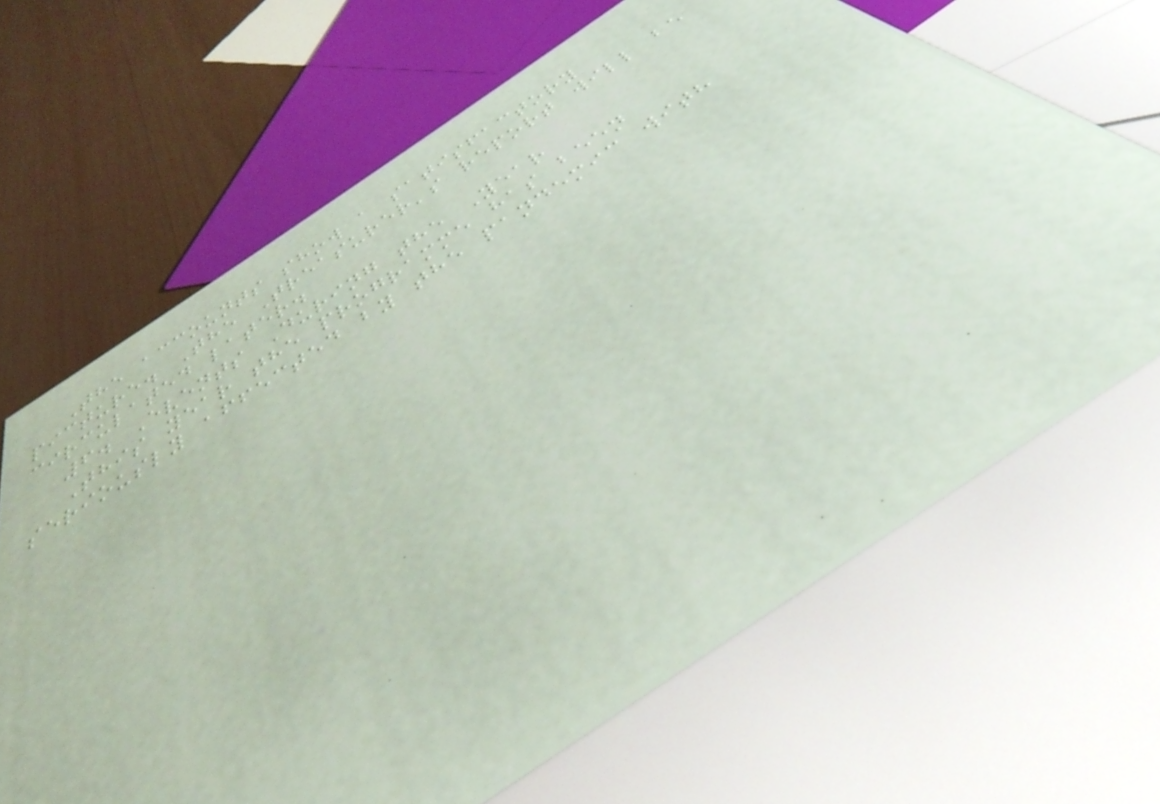The accounts show a satisfactory
picture. The Treasurer's report will be
circulated later.
6. Events During the Year
This year the programme has been
seriously affected by the pandemic with
